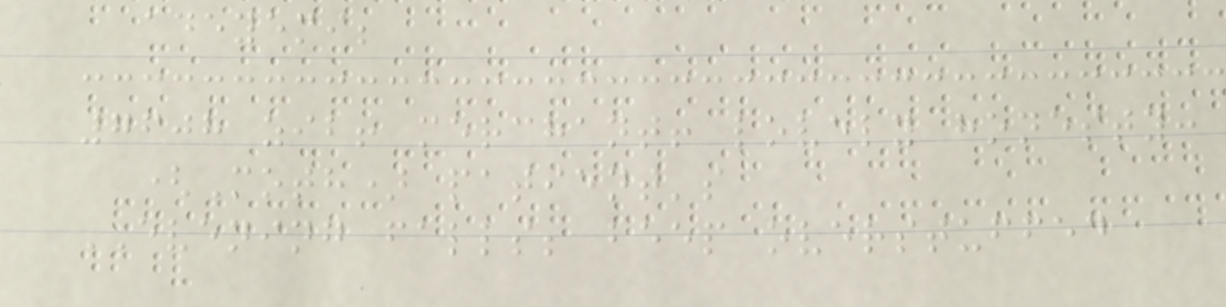adeyemi;
7608 zib! merchant! lovely honesty:
(Moth) patient's
EVENING falls; beep overstuffed
